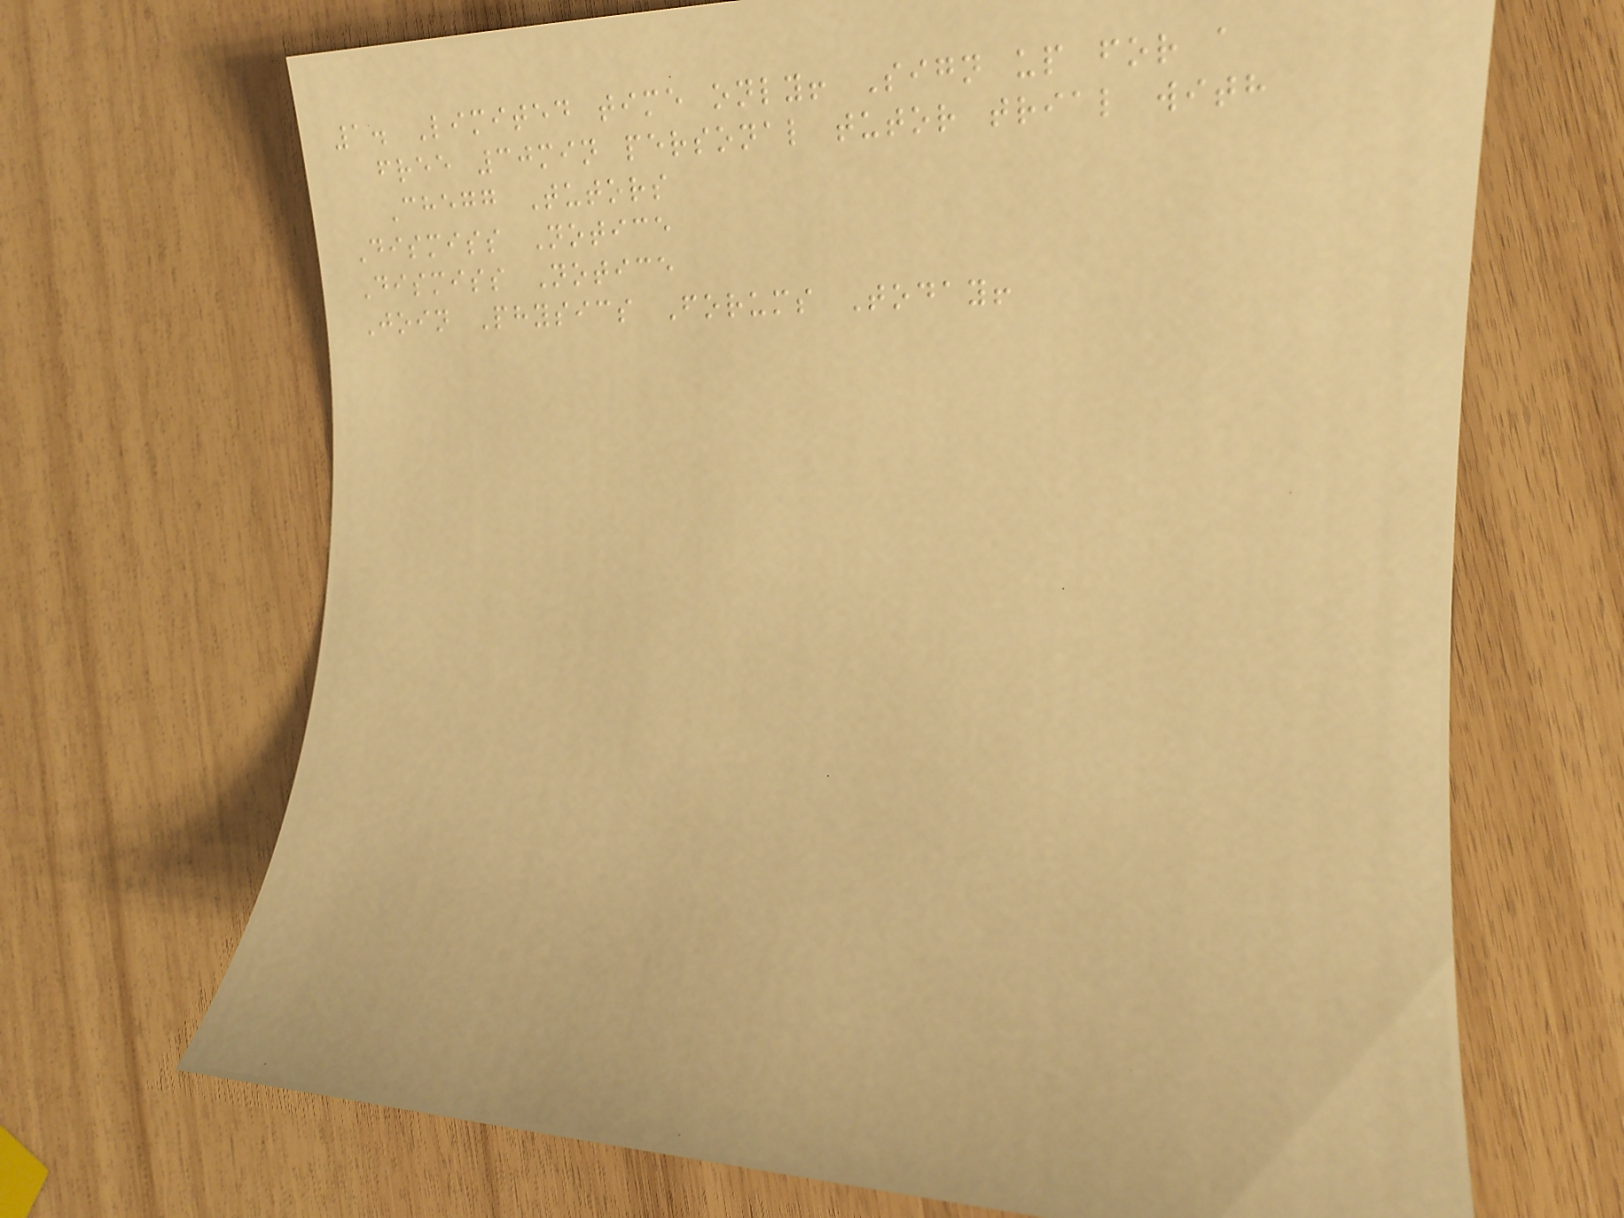1. Limited time only! Sign up for a
free 30min personal tutor trial with
Chegg Tutors
Dismiss Notice
Dismiss Notice
Join Physics Forums Today!
